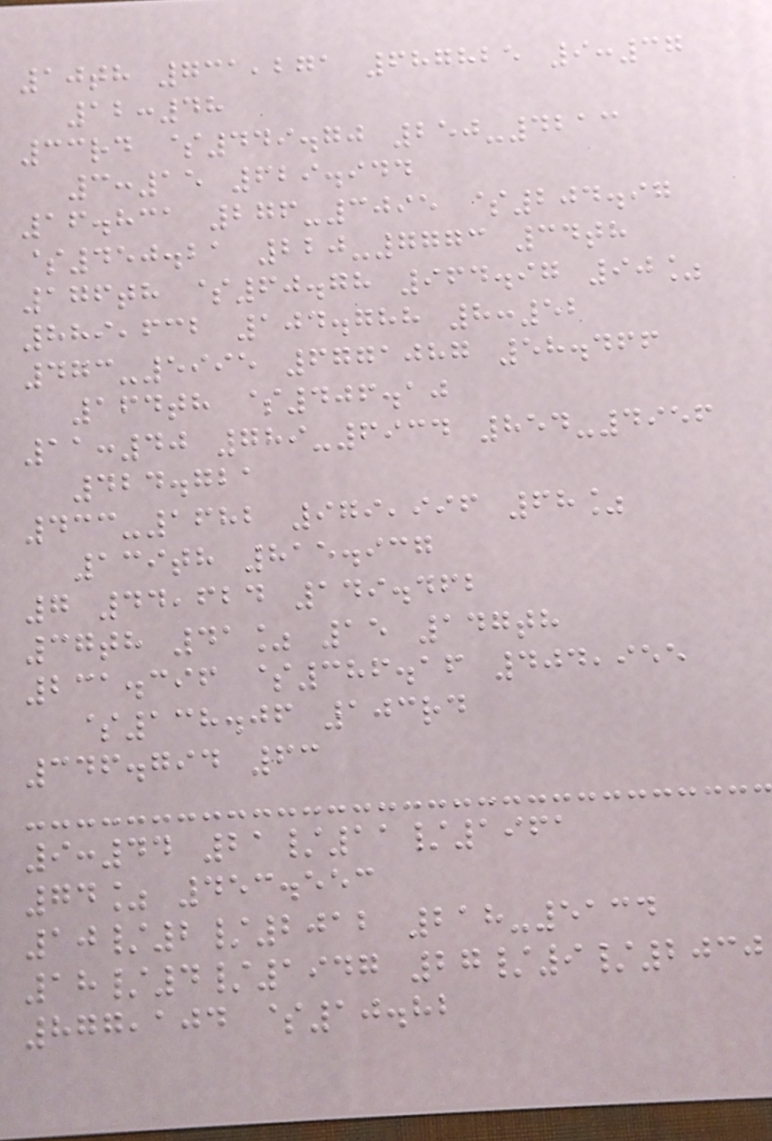10th 731,271 687825 9:37
12:48
33rd $449.70 250-4213
3:15 629.944
16.831 276-3095 $204.97
$450.21 220-7773 34th
176th $60.78 964.97 90%
889,632 104.788 8:52
473-5995 6771087 58.466
164th $406.10
11:40 789-6934 854-4956
424.721
433-1682 979,996 68%
139th 815.937
7 44,624 149.462
37th 41% 15 147th
231.396 $386.16 404,955
$138.06 103rd
346.794 63
9:44 21/11/1961
74% 453.553
10/2/2012 218-5134
18/4/1947 27/9/2030
877,104 $10.82
